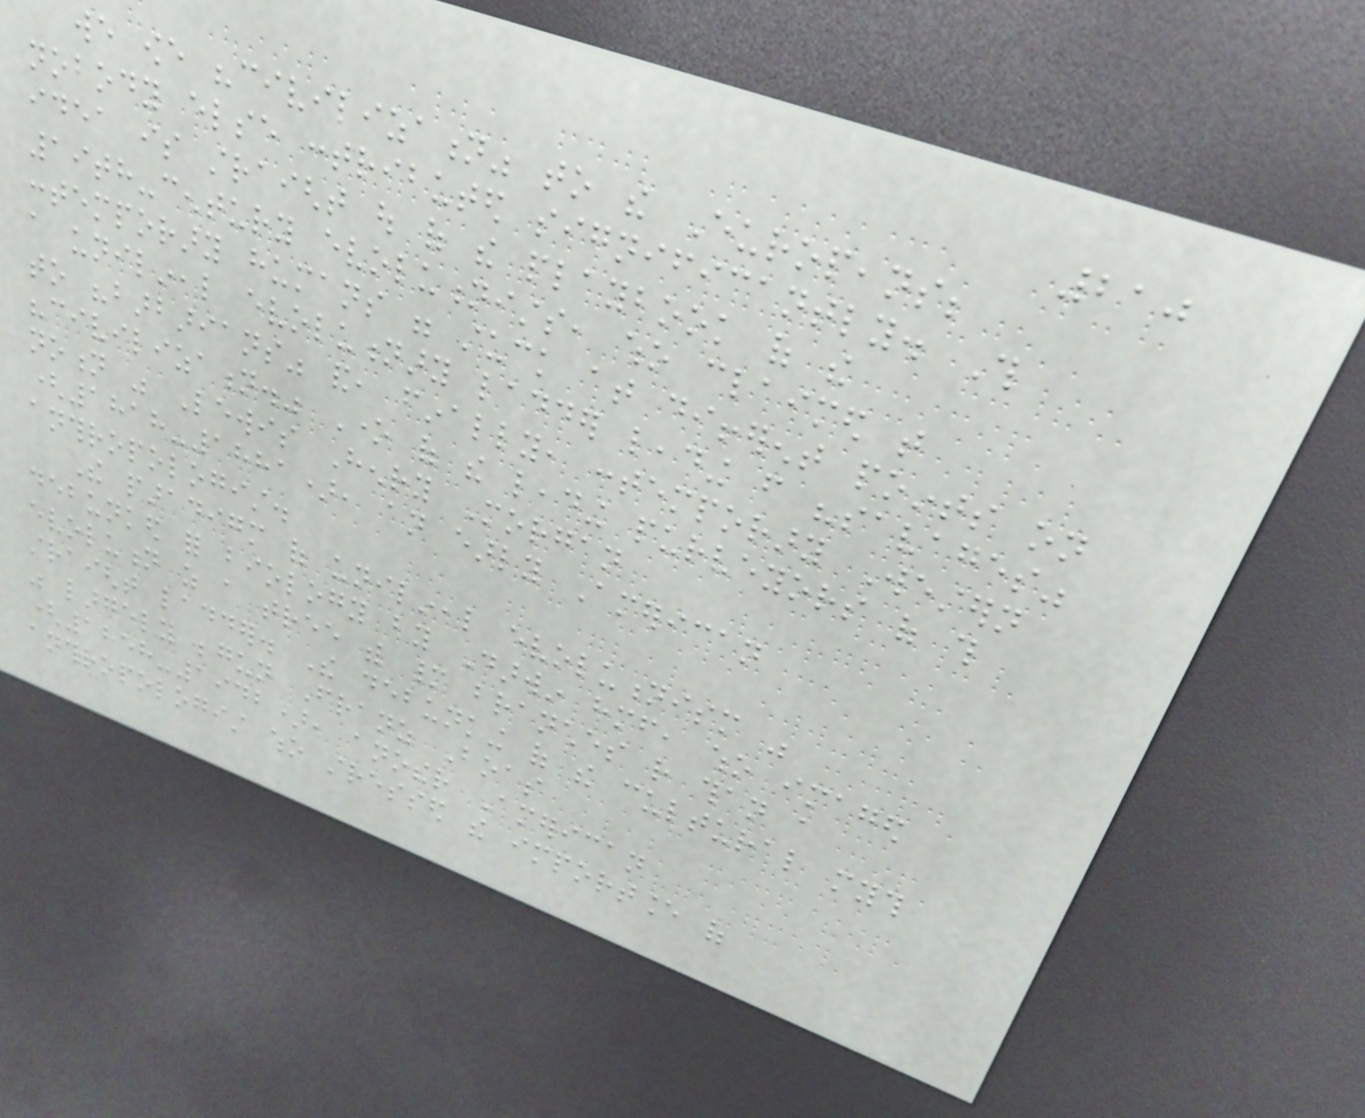210
we owe "civilization" to the Europeans;
nobody else contributed significantly. This
idea is straight out of the playbook of the
19th-century evolutionists, who claimed that
contemporary humans were stuck at different points on
a unilineal evolutionary ladder leading from "savages"
to "barbarians" and, finally, contemporary Western
"civilization." One of the leading purveyors of this
notion was Lewis Henry Morgan
(1818-1881), an early American
anthropologist.
The paradigm of unilineal evolutionism was
debunked for biology by Darwin himself, who imaged
evolution as a tree with many branches rather than a
straight ladder. The debunking of the cultural myth
was largely begun Franz Boas
(1858-1942), another American
anthropologist who stressed the importance of
